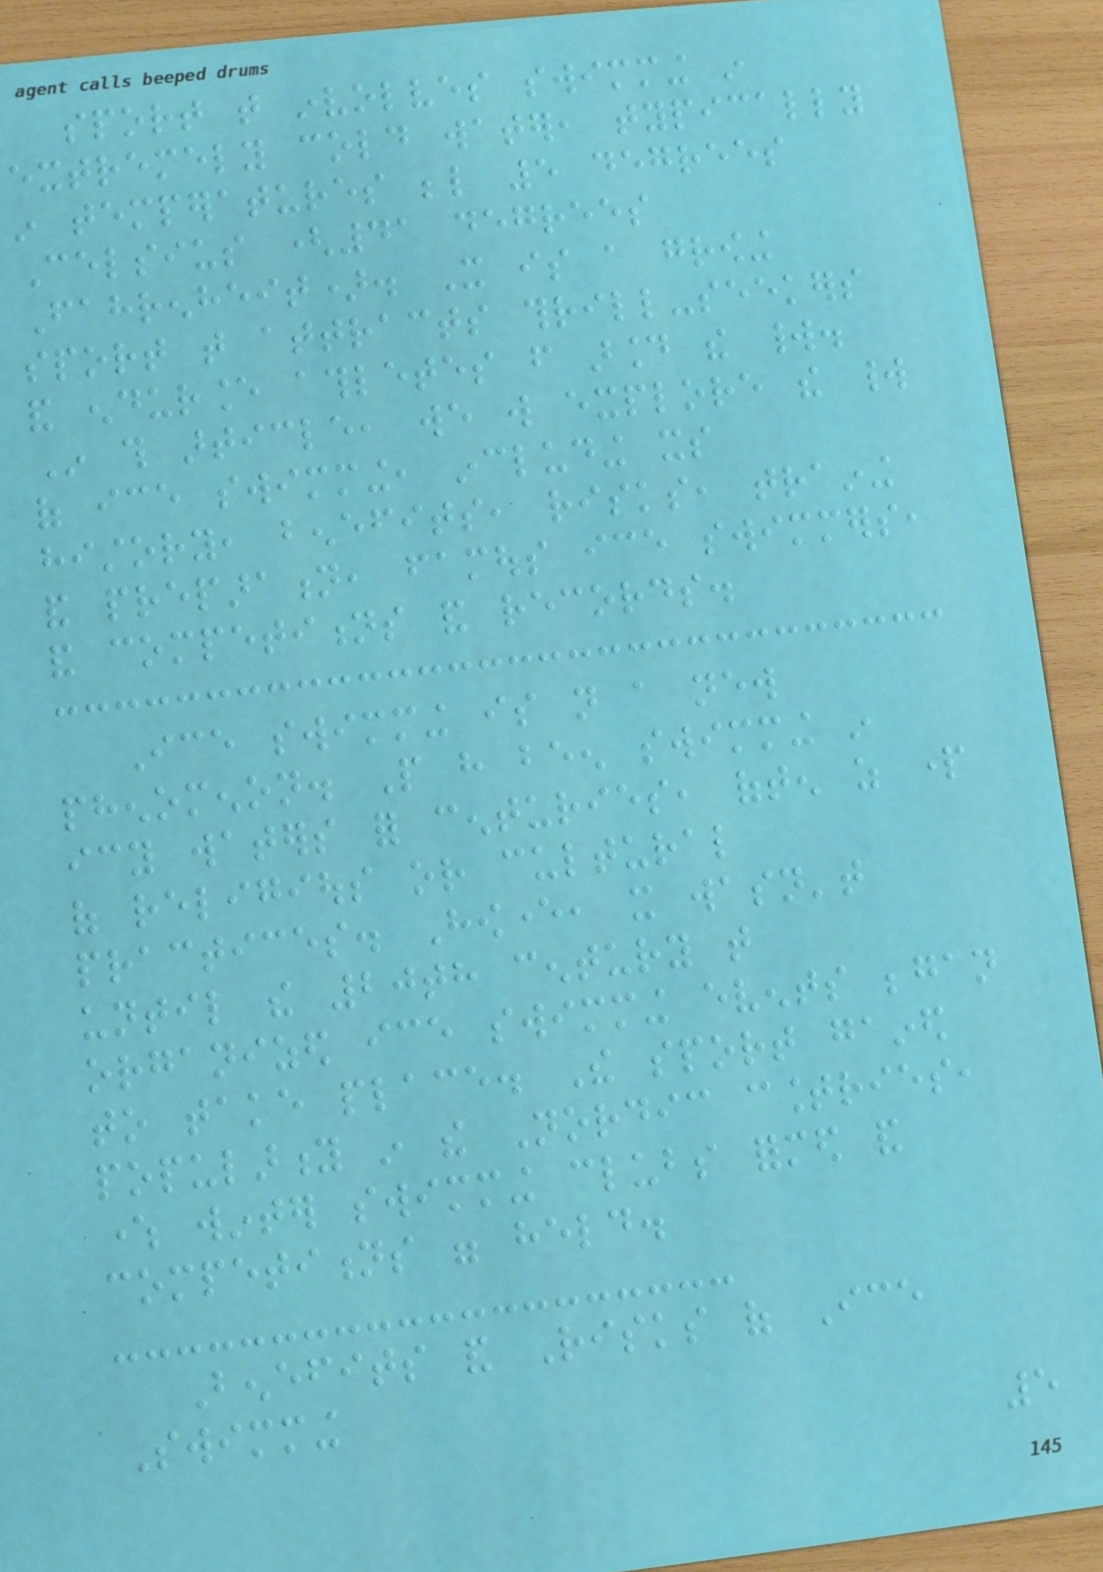sport that involves swimming in
extremely cold water, typically
in temperatures below 5 degrees
Celsius (41 degrees
Fahrenheit). It is a growing
sport that attracts thrill-seekers
and endurance athletes from around the world.
In this article, we will explore the world
of ice swimming, including its
history, benefits, risks, training
and preparation, famous ice swimmers,
and competitions and records.
Ice swimming is not a new
phenomenon. People have been swimming in
icy waters for centuries, often as part
of religious or cultural
practices. However, it wasn't
until the 20th century that
organized ice swimming events began
to take place. The sport gained
popularity in the Nordic countries,
where winter swimming clubs formed and
competitions were held.
Benefits and Risks of Ice
Swimming
5
